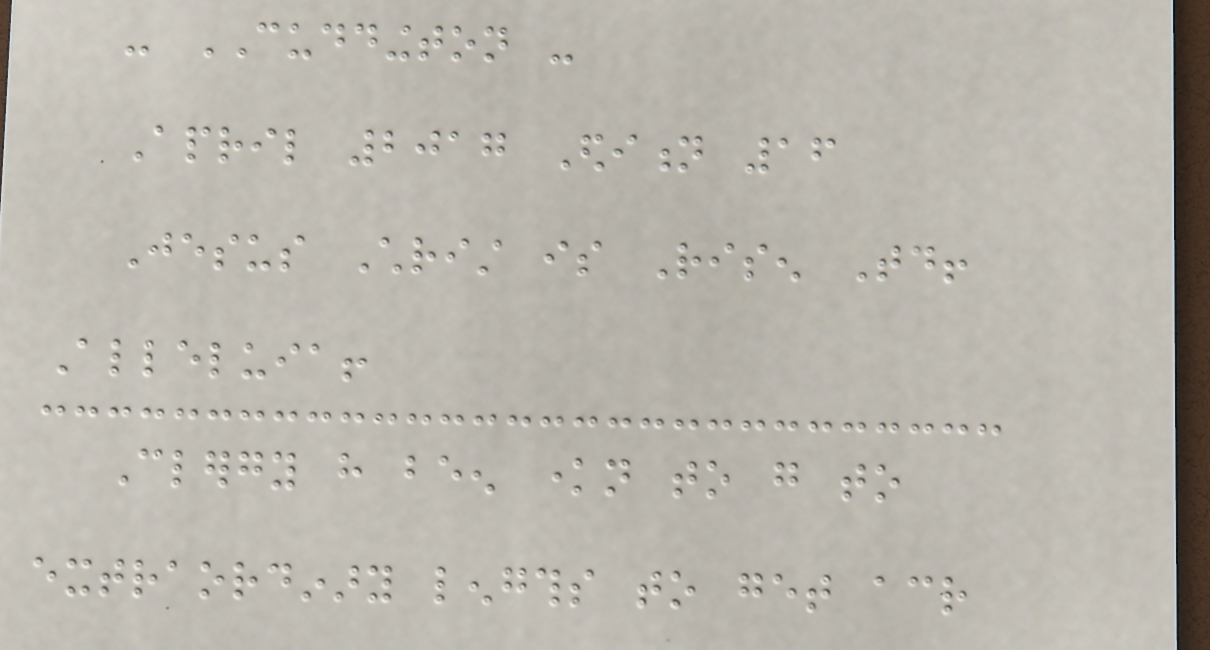- CUDDINGTON -
April 2017 Edition 16
Jesus Christ is Risen Today!
Alleluia!
Clergy have been known to go to
extraordinary lengths to get across
